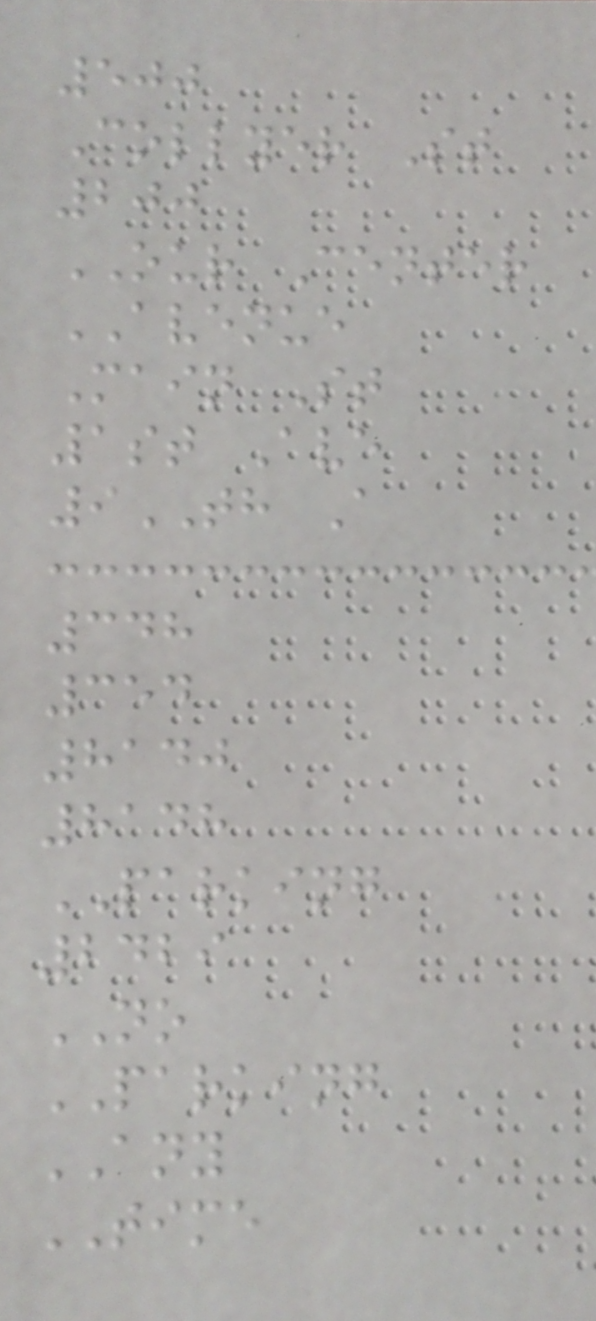500
Collyer St
200
OUR Center
AVENUE
Main St
1st Ave
9TH A
348
354
8140
8148
PARKING
2429
NO
PARKING
ANY
TIME
